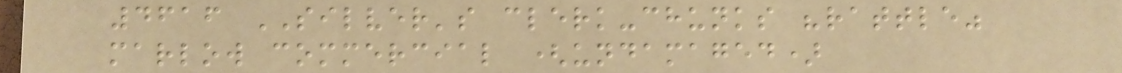4616 SILVER's clerk-chunks "rattle"
marlow commercial (undamaged)
